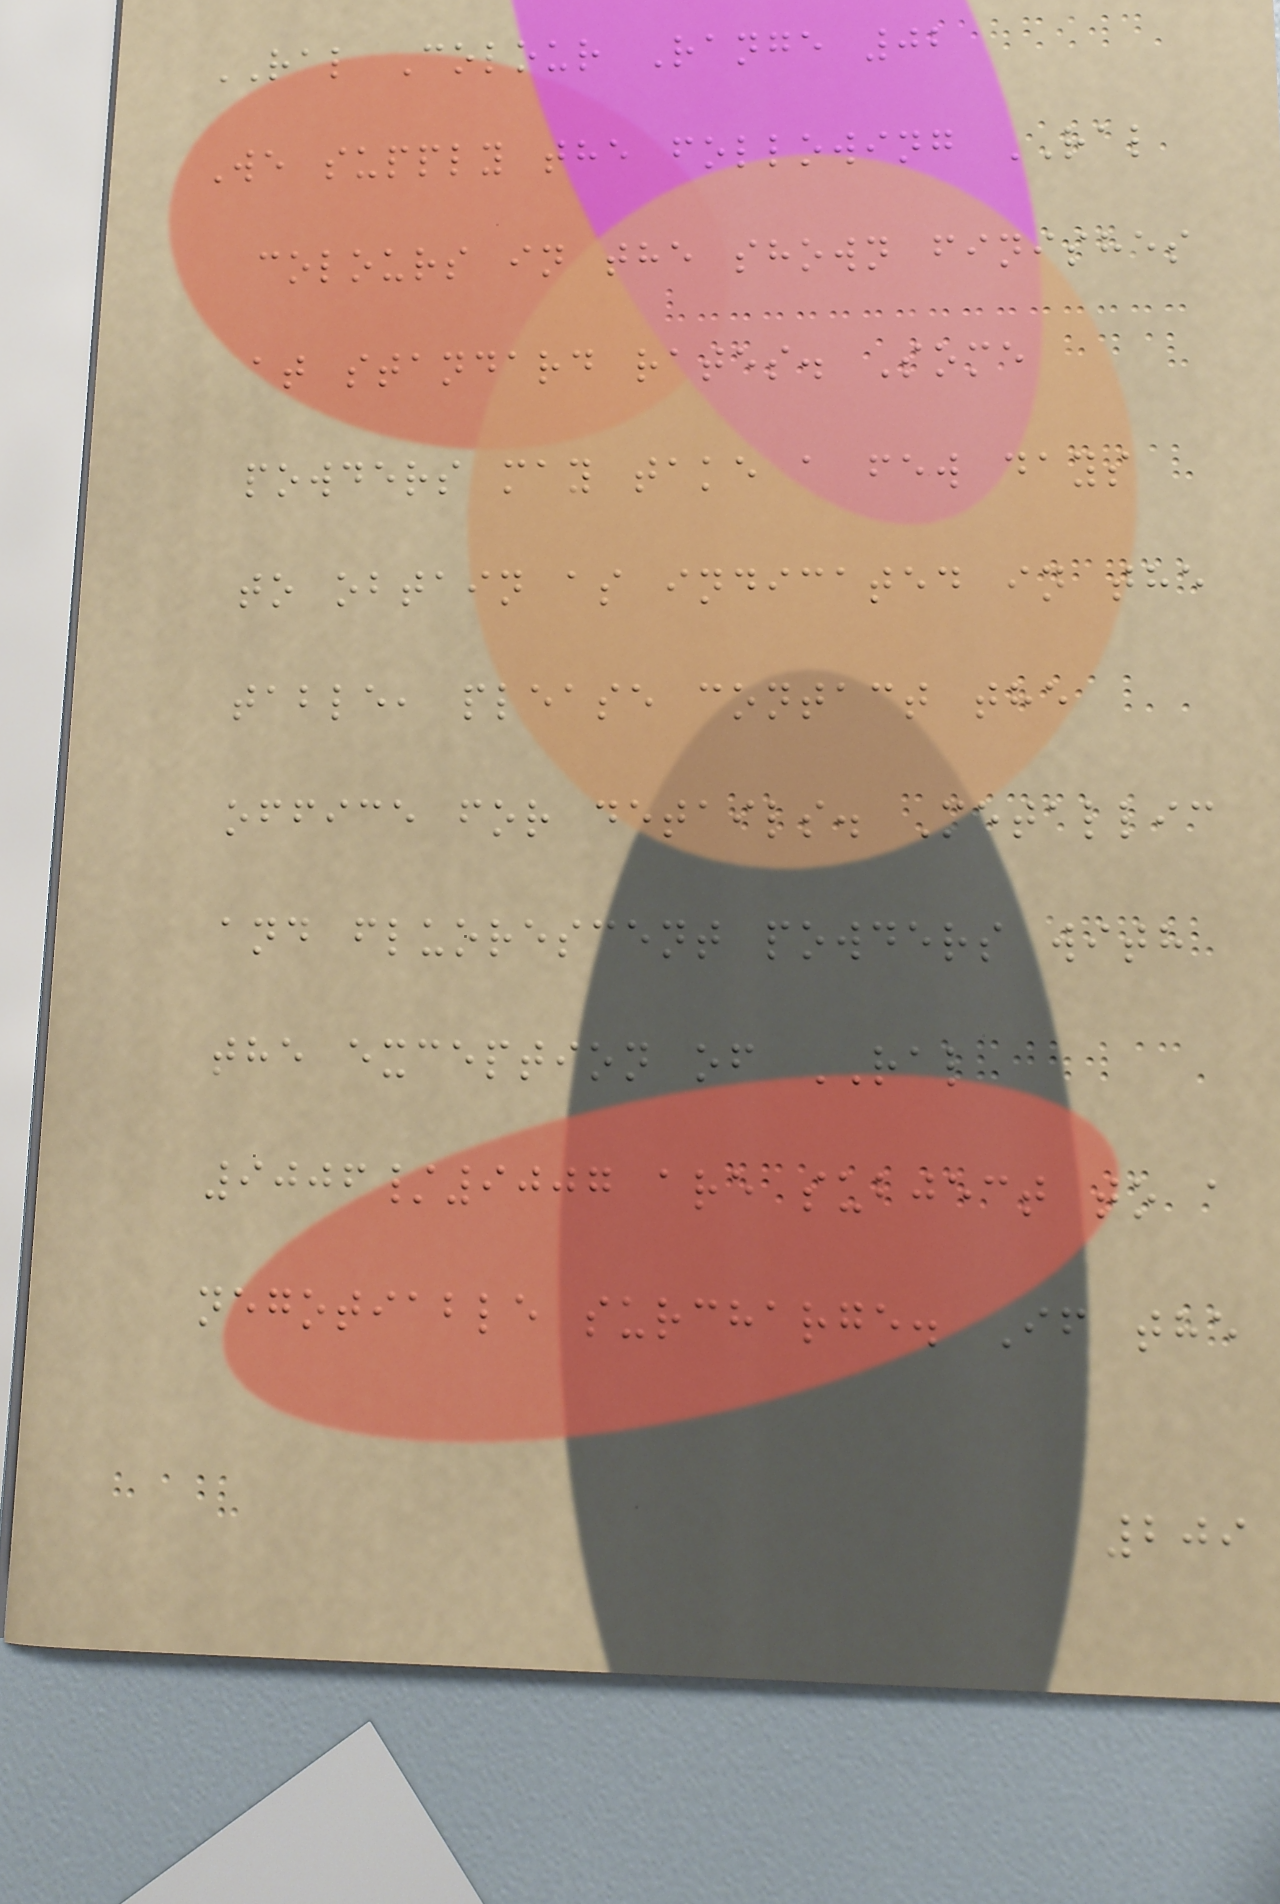RAL Colour Range 02
We supply the following RAL
colours in the shown finishes
at standard rates. Some
powders may take a few days
to obtain as indicated in the
table, please contact the
office for details. Metallic
and fluorescent powders with
the exception of RAL
9006/9007 are subject to a
negotiable surcharge. If the
209
